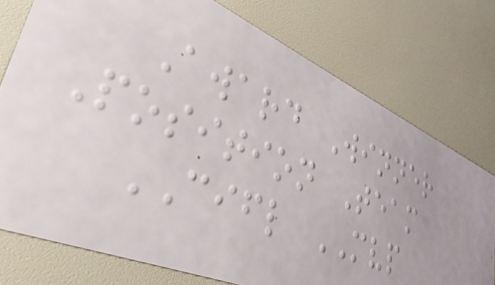Award Winner
Position Team
CIFL MVP
